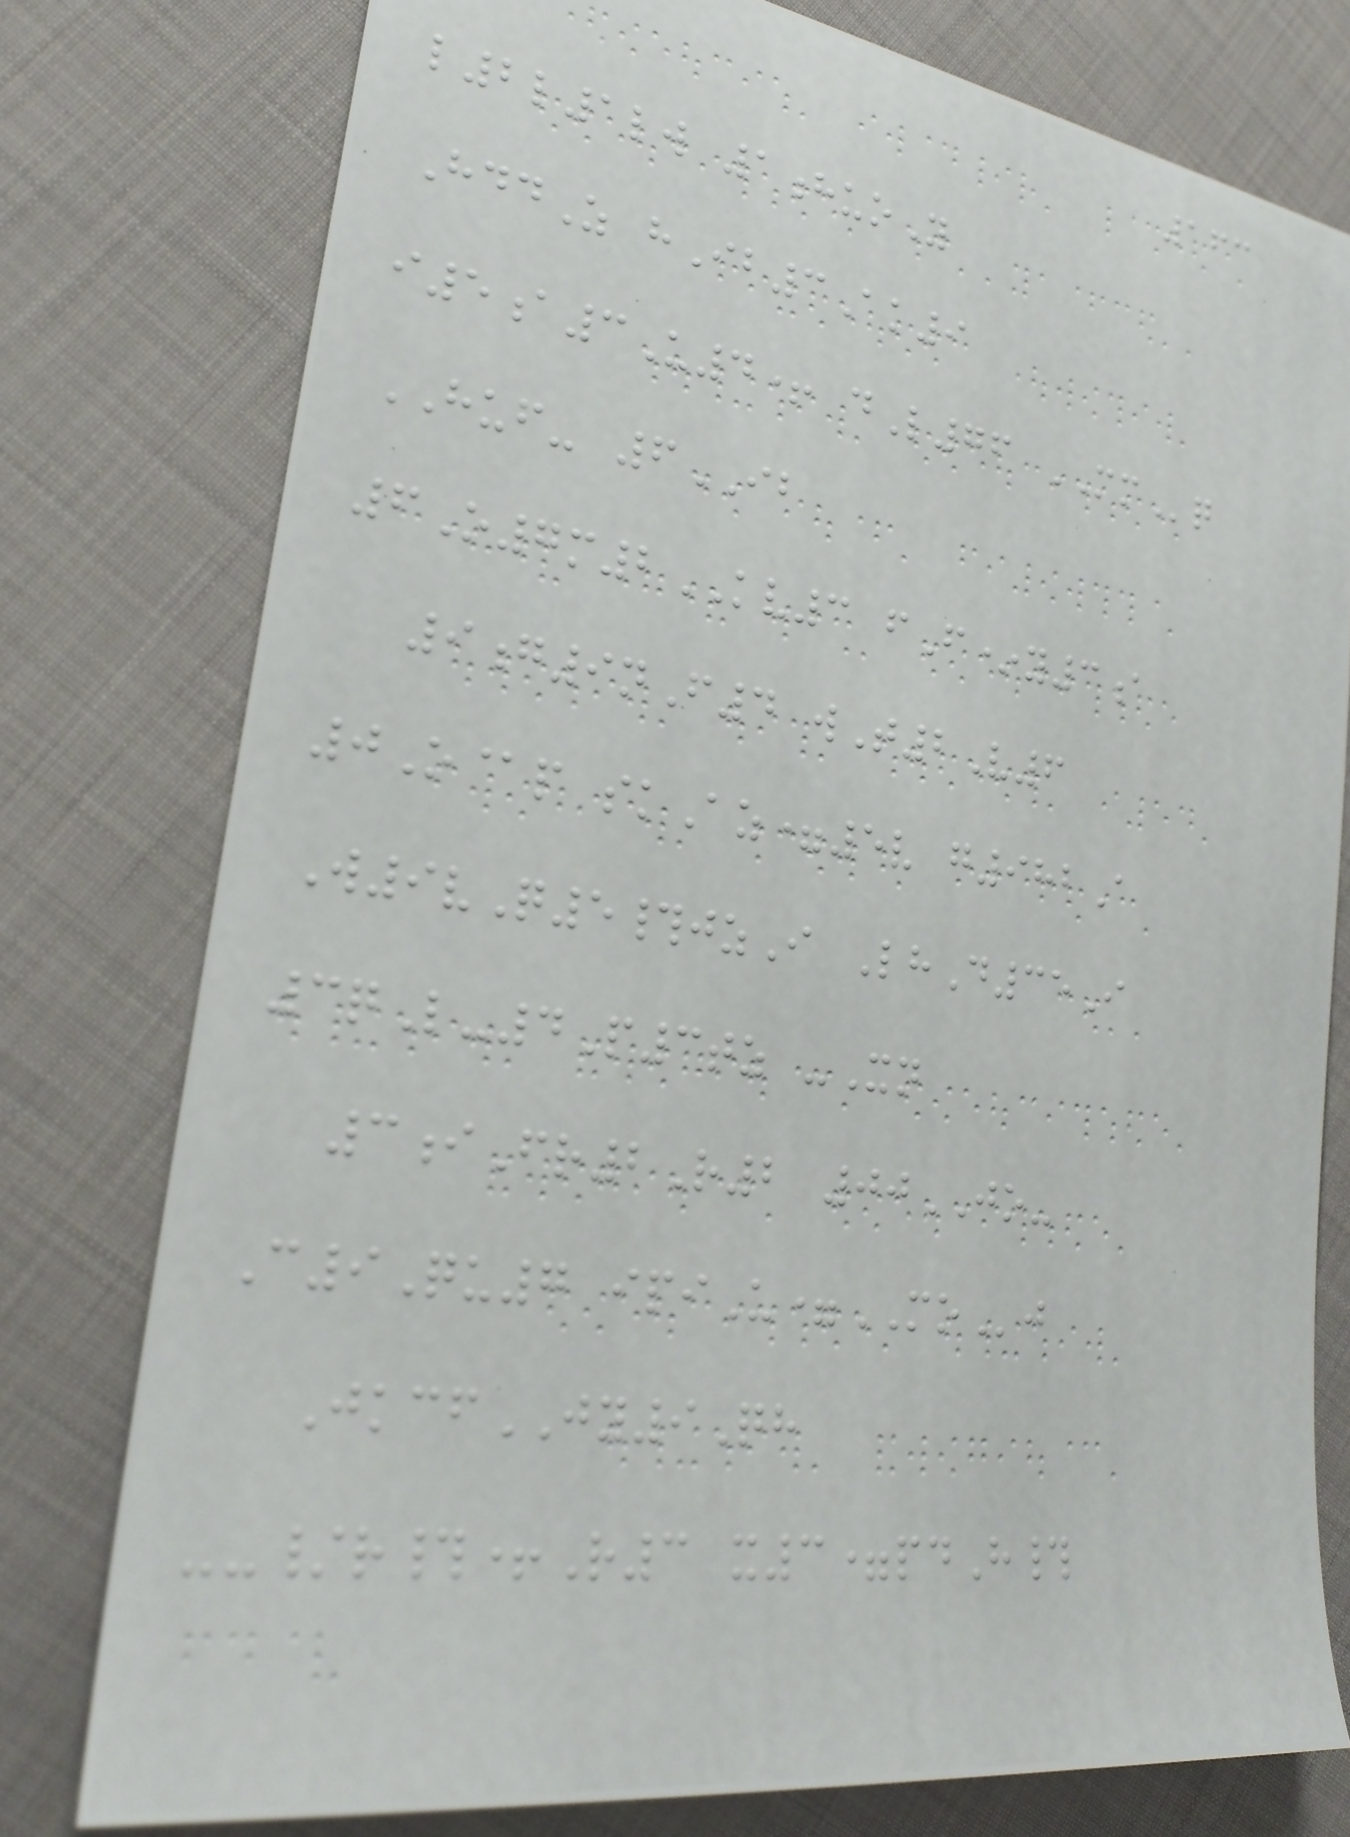163
l2l1lw 1huoY
HddZ hIb3Ak9
i5a3U4+ dL76 MMq
HUF- 6IB
6O7m2KV3 fF*y3a
9g9nF4 wT2V6
0O@p skAz=5v g982A
W9vQ5#jzI LhD35I
3qL-4P3tz -Xn
3iFr2R2 00JO-
C9Qu7 ipiU=MOj
JkcfJY9Qh
--/r#+R3 x3=pdH#
